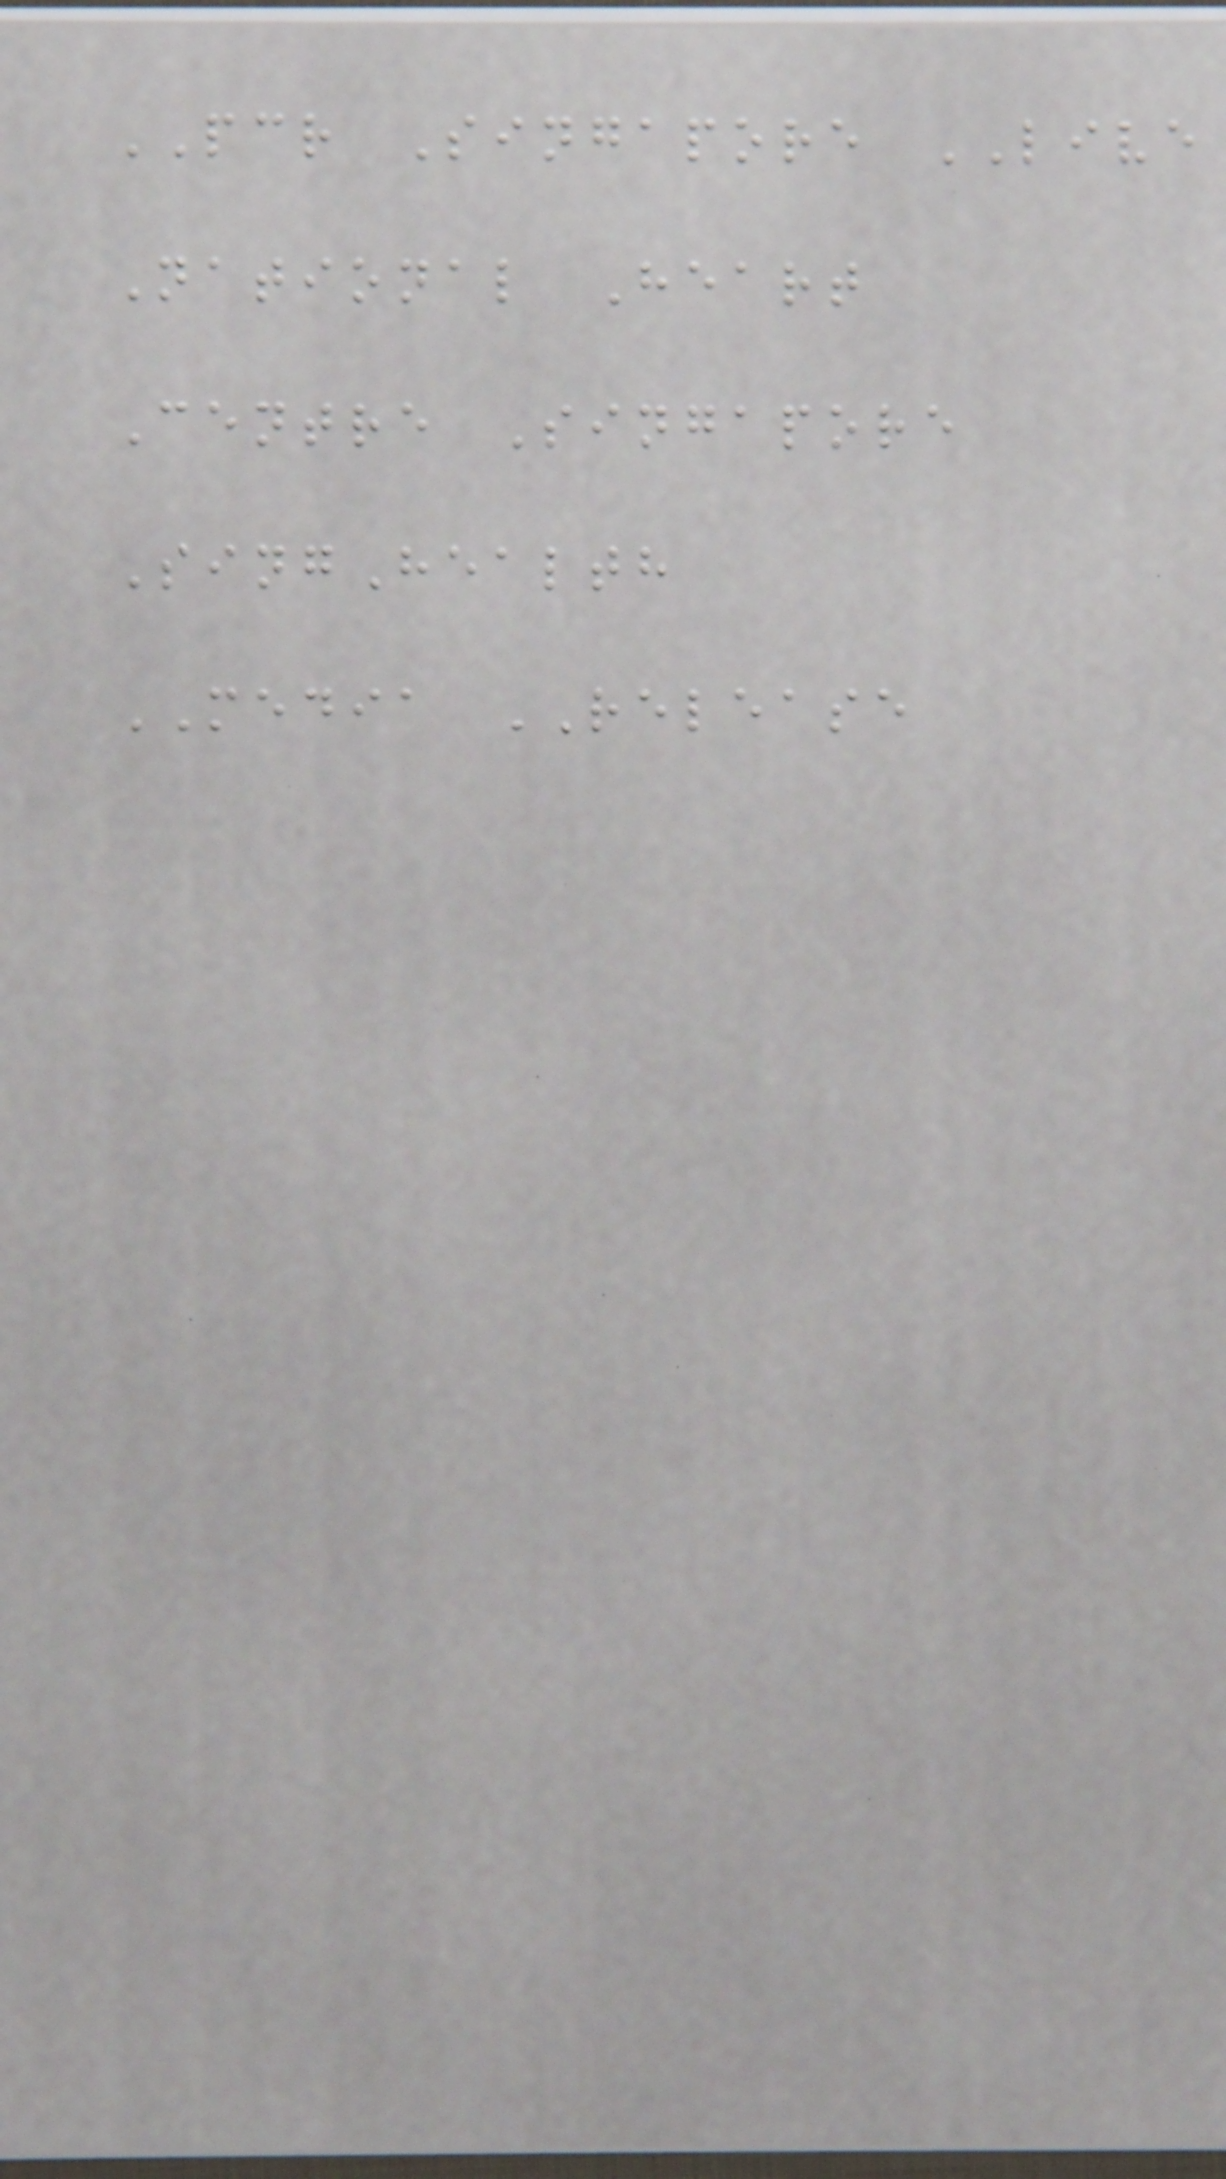PCR Singapore LIVE
National Heart
Centre Singapore
SingHealth
MEDIA RELEASE
